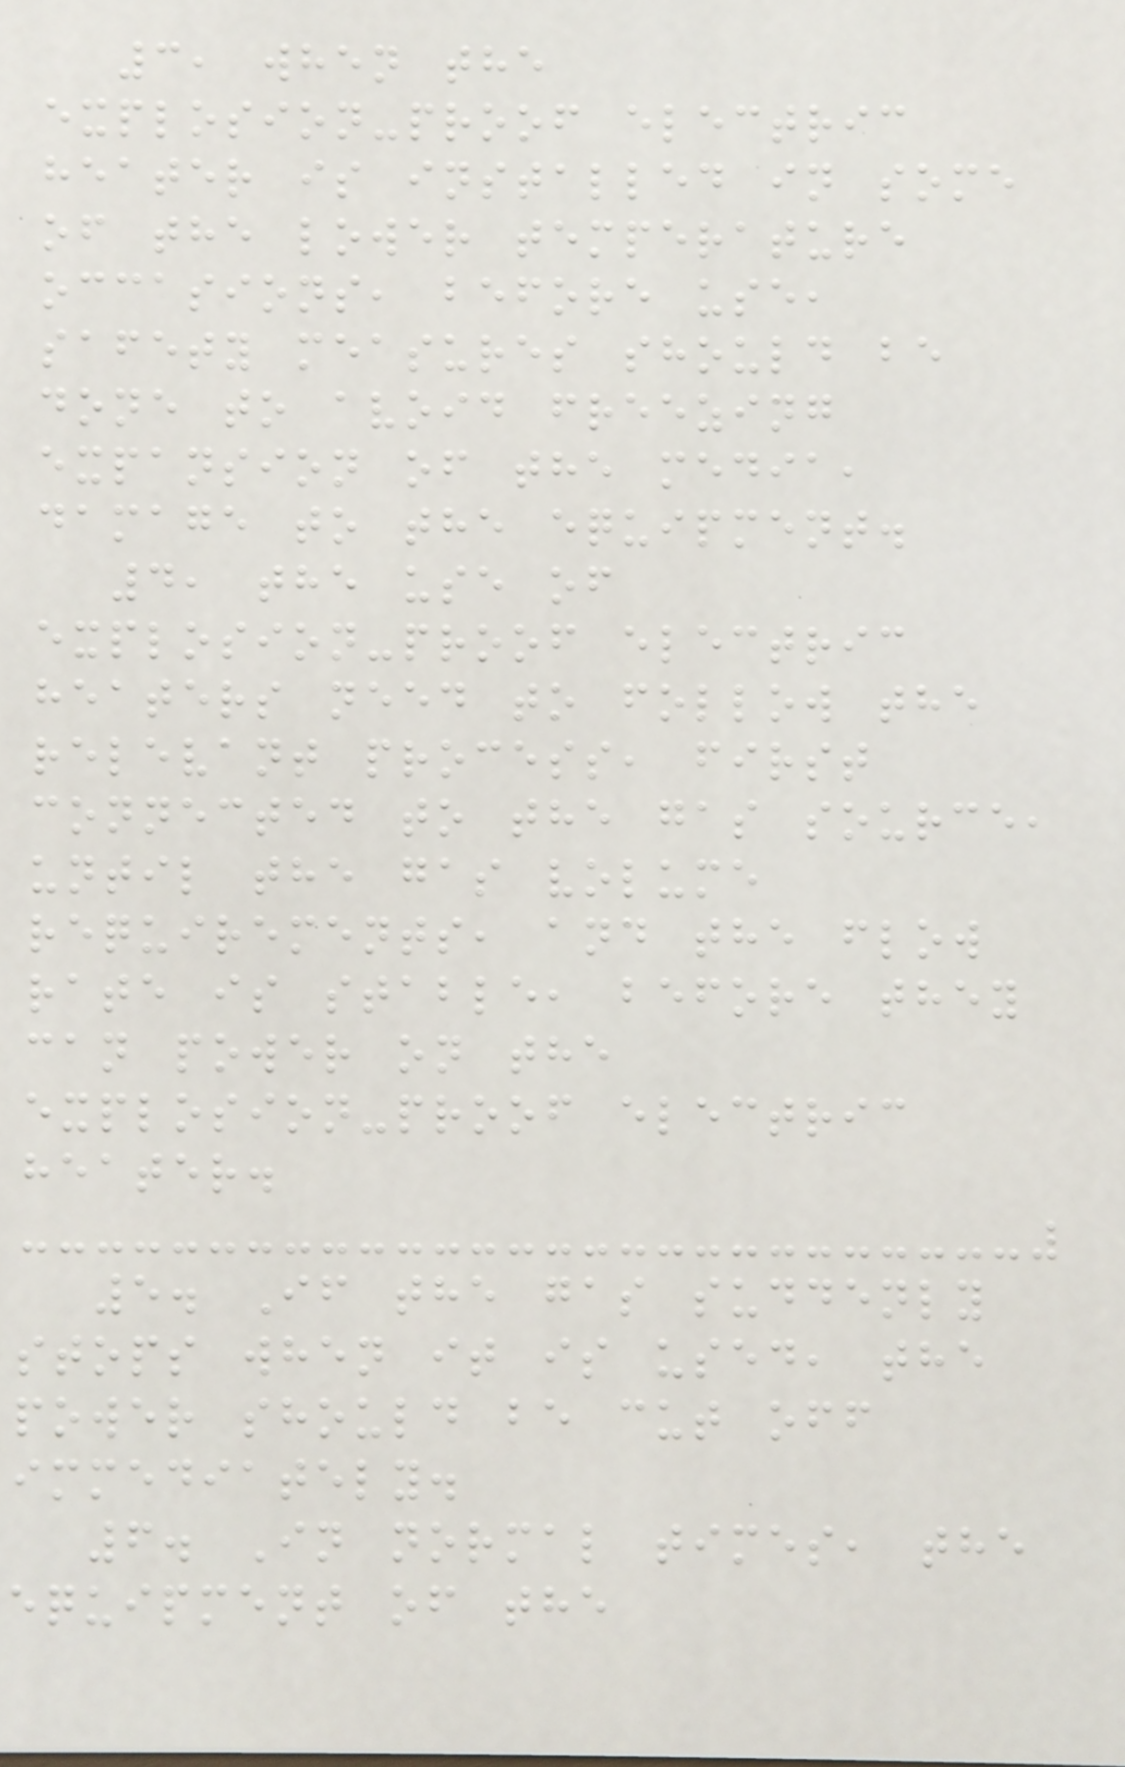3, when the
explosion-proof electric
heater is installed in some
of the lower temperature
occasions, before use,
safety measures should be
done to avoid freezing
expansion of the media,
damage to the equipment.
4, the use of
explosion-proof electric
heaters need to follow the
relevant process, first
connected to the gas source,
until the gas volume
requirements, and the flow
rate is stable, before they
can power on the
explosion-proof electric
heater.
5. If the gas suddenly
stops when it is used, the
power should be cut off
immediately.
6. In normal times, the
equipment of the
